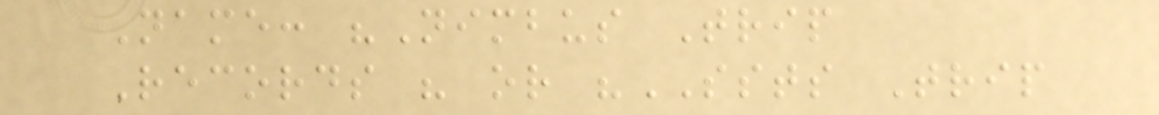Name: "Nimbus Trip
Records " or "SSTS Trip
